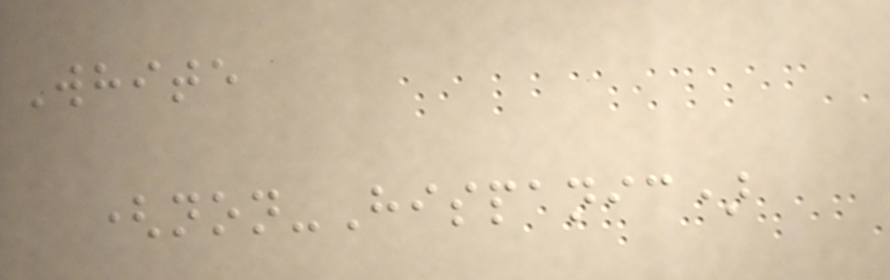White
(non-Hispanic)
